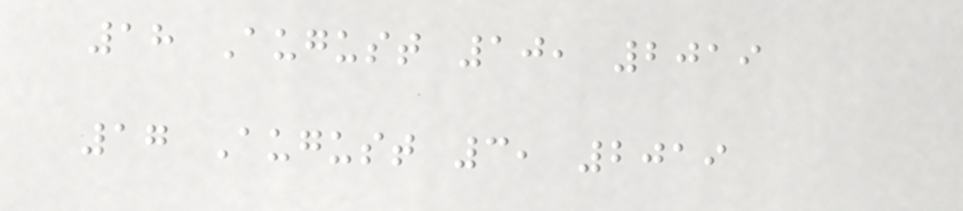18 August 10, 2019
17 August 3, 2019
